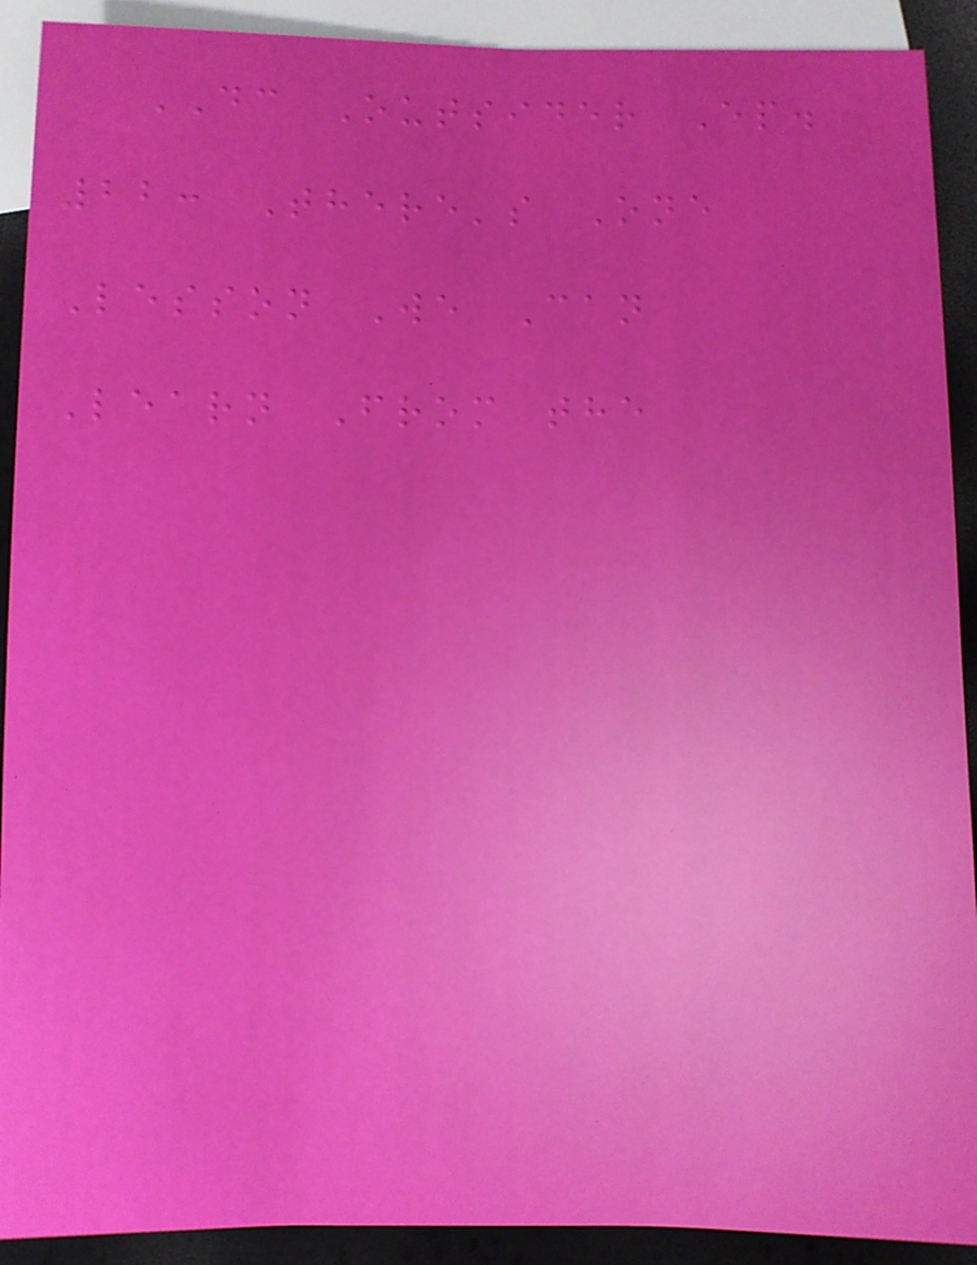DC Outsider Ep.
22: There's One
Lesson We Can
Learn From the
